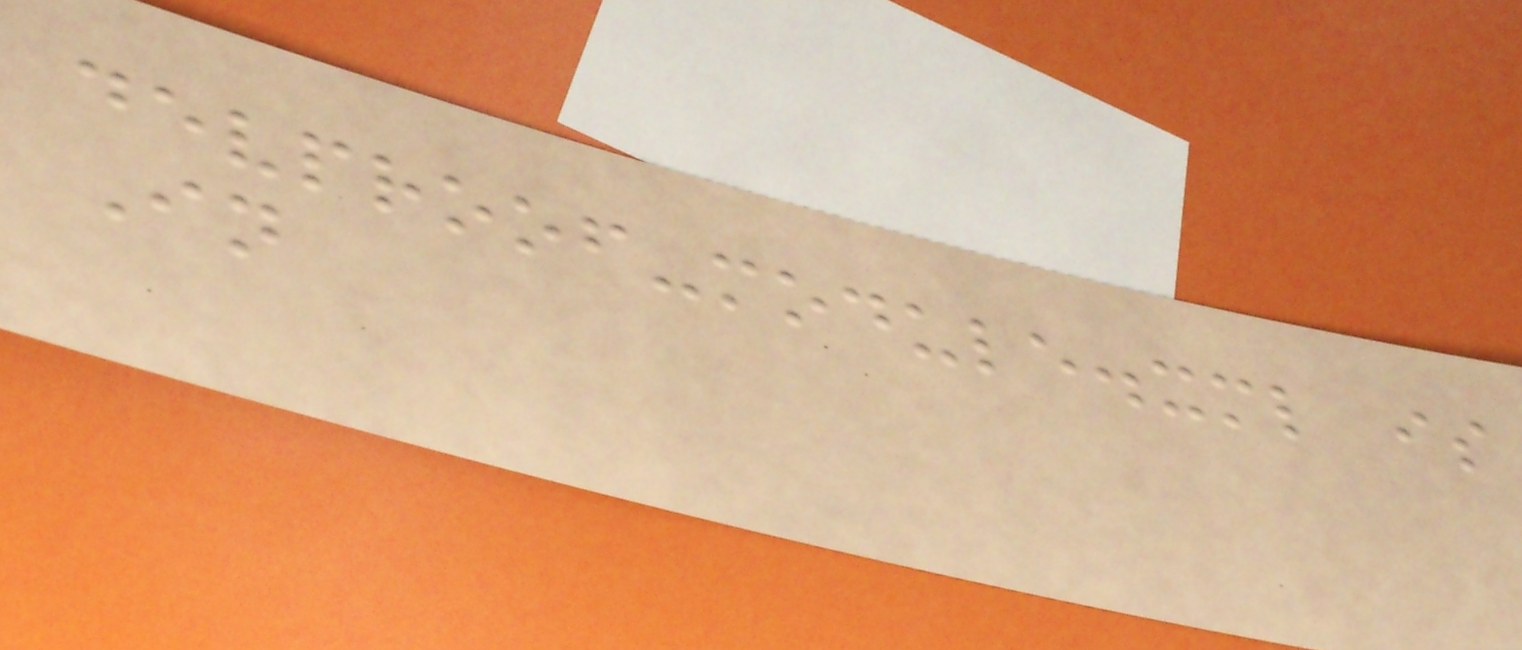devproof-module.xml is
In
